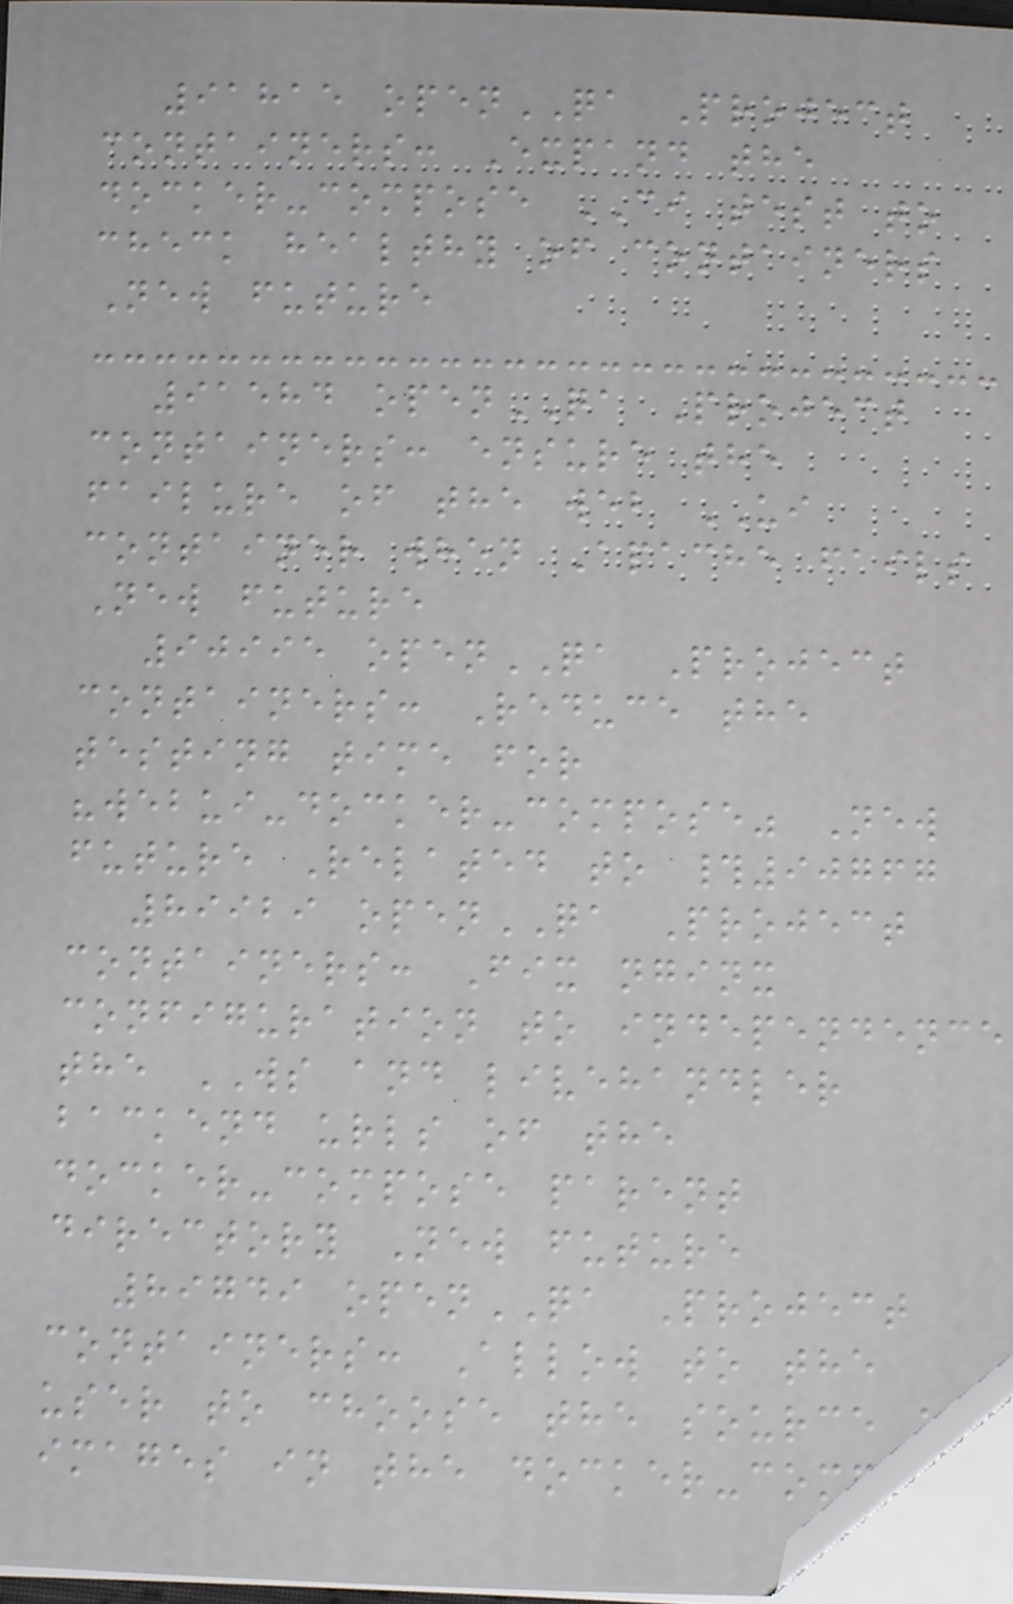91815 openQA Project
containers: Expand the
docker-compose CI test to
check healthy of containers
New future
91584 openQA Project
containers: ensure the
failure of the web UI
container when Apache fails
New future
90995 openQA Project
containers: Reduce the
testing time for
"webui-docker-compose" New
future Related to #90767
89929 openQA Project
containers: Fix nginx
configuration to independence
the WS and livehandler
backend urls of the
docker-compose parent
directory New future
89749 openQA Project
containers: Allow to the
user to choose the source of
images in the docker-compose
